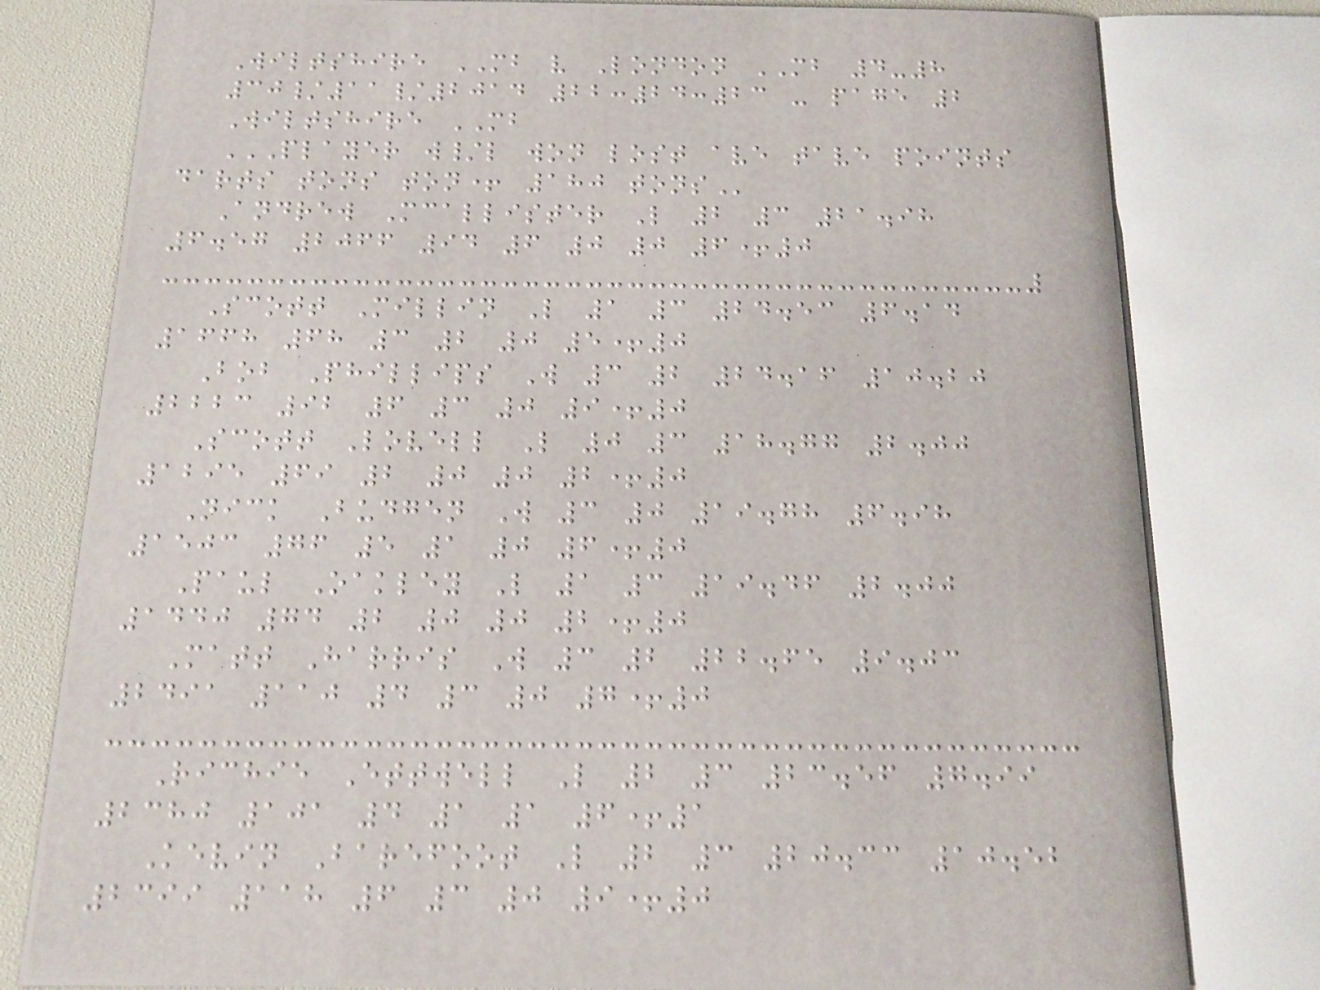Wiltshire MB v London MB 4-8
30/11/2014 22:24:23 - page 2
Wiltshire MB
PLAYER W/L WON LOST AVE TAVE POINTS
DARTS TONS TON+ 180 TONS
Andrew Mcallister L 2 3 21.98
6.57 2066 94 6 0 0 6+0
Scott Millin L 1 3 24.53 6.14
1668 68 3 2 0 5+0
Bob Phillips W 3 2 24.16 10.20
2223 92 6 3 0 9+0
Scott Lovell L 0 3 18.77 2.00
1295 69 2 0 0 2+0
Nick Budgen W 3 0 19.78 6.98
1503 76 5 1 0 6+0
Paul Oakley L 1 3 19.46 2.00
1440 74 2 0 0 2+0
Matt Harris W 3 2 22.65 9.03
2491 110 4 3 0 7+0
Richie Ettwell L 2 3 23.56 7.99
2380 101 4 1 1 6+1
Kevin Barefoot L 2 3 20.33 10.52
2399 118 6 3 0 9+0
